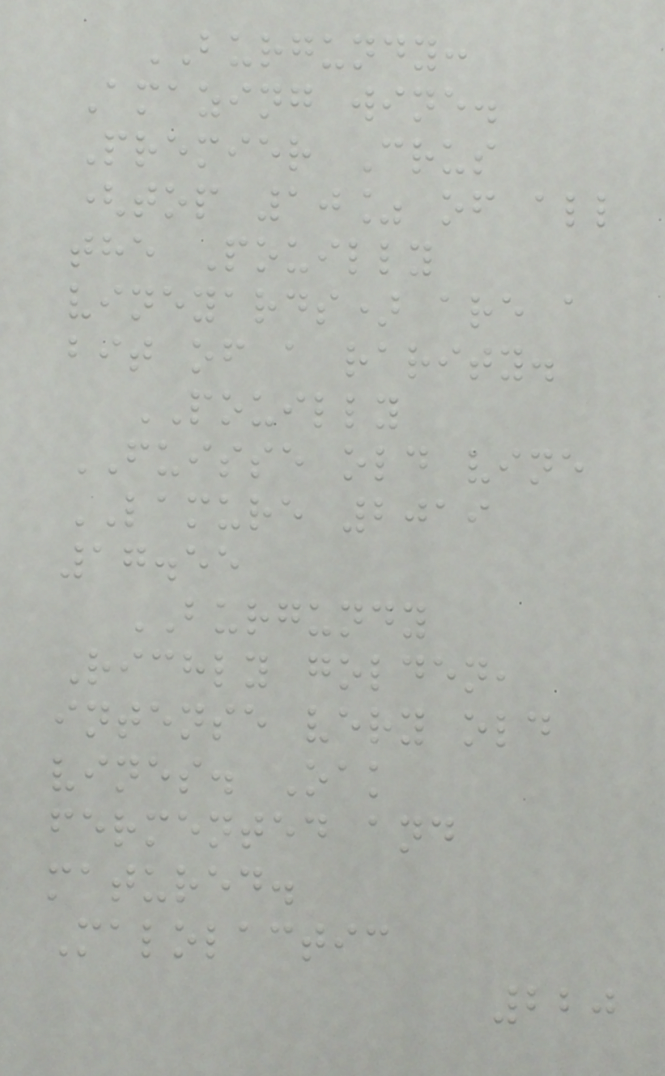BURGUNDY:
Amazing wine.
Premier Crus
(top 10% of all
the Pouilly
vineyards) are a
bit of a rarity.
POUILLY
FUISSE old vine
LAMURE 2019
17.55
BURGUNDY
Richly golden,
intense very old
vines. Oak
fermented and
matured.
Malolactic
220
